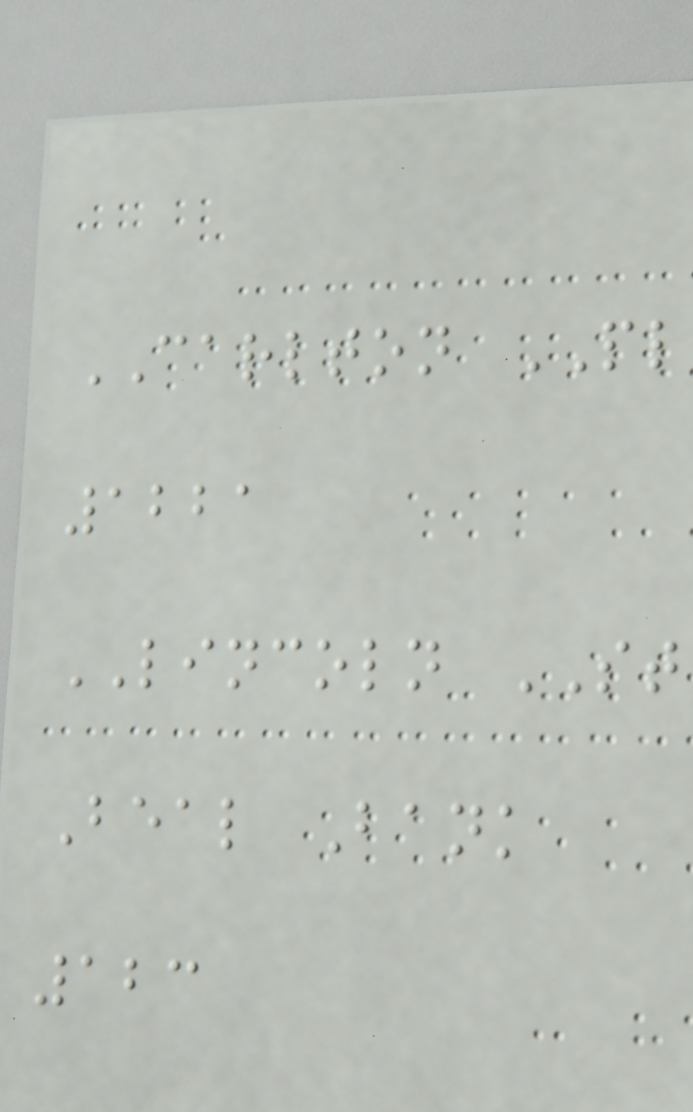CARLTON PL
1221
LINCOLN ST
Beal Bank
123
